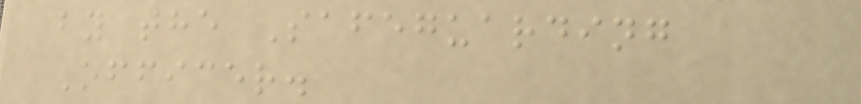by the Safeguarding
Officer.
